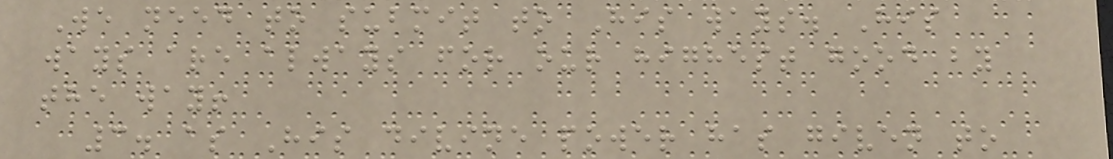We need to submit to His ways. His
ways are always for our highest good by
the way!
3. as His divine power has given to
